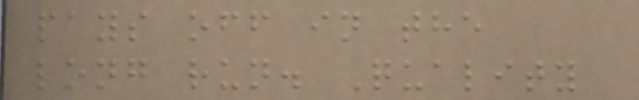pays off in the
long run. Quality
